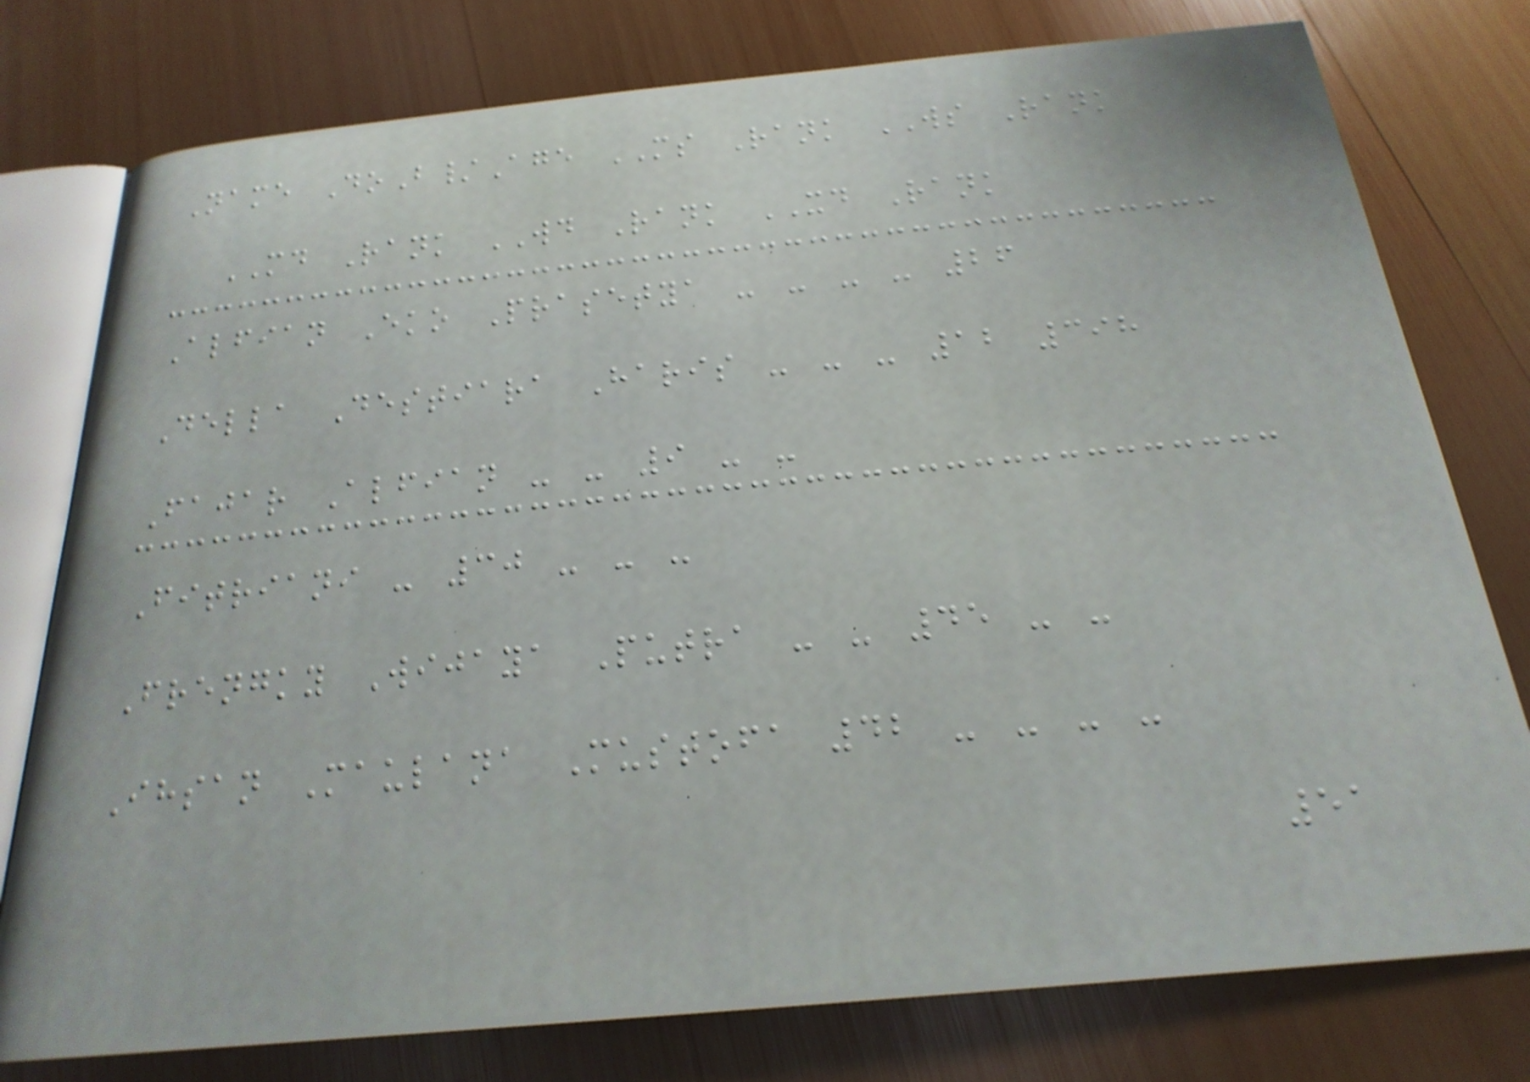Name DoB/Age MS Rank WS Rank
MD Rank WD Rank XD Rank
Alfian Eko Prasetya - - - - 26
Della Destiara Haris - - - 12 398
Fajar Alfian - - 9 - -
Fitriani - 30 - - -
Frengky Wijaya Putra - - 45 - -
Ihsan Maulana Mustofa 42 - - - -
51
